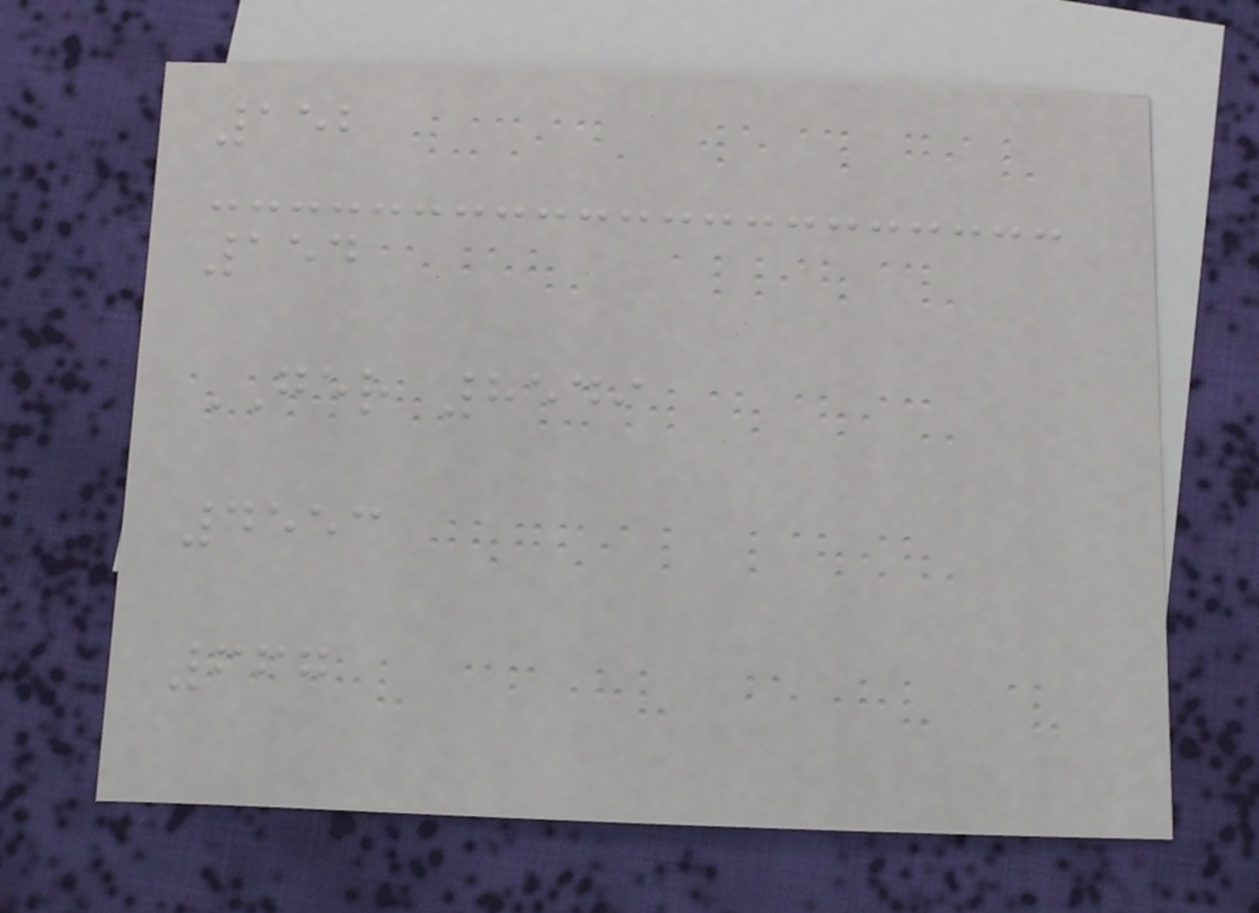152
154
GER 8549
4553
667
